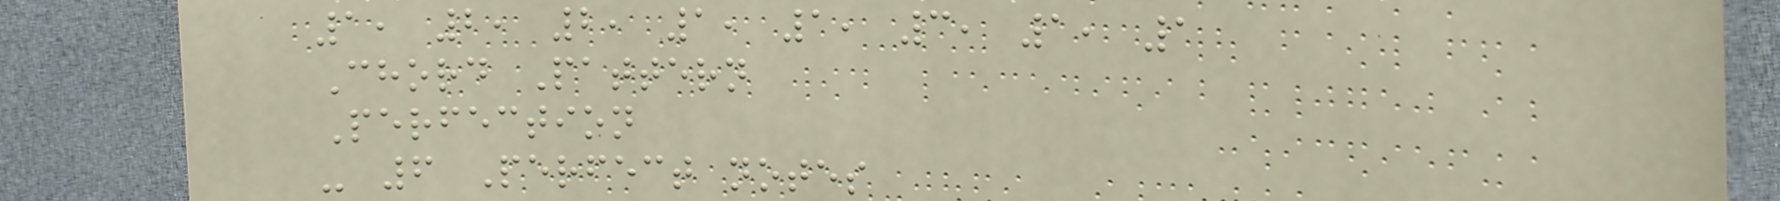1, 2, 2, 1, 1, 3, 1, 1
Chord Pattern
Perfection
- 6 Perfect notes
